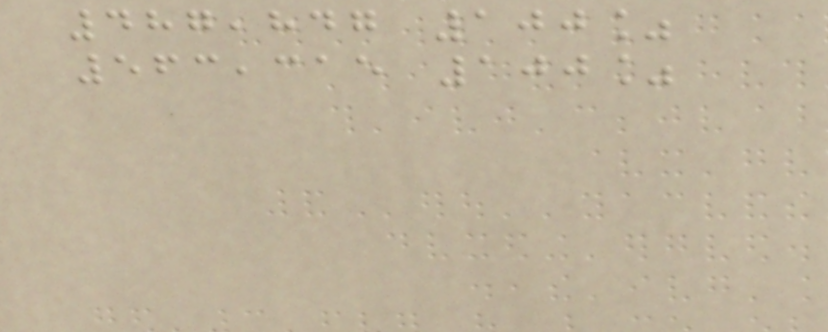487,847 100%
563,315 100%
